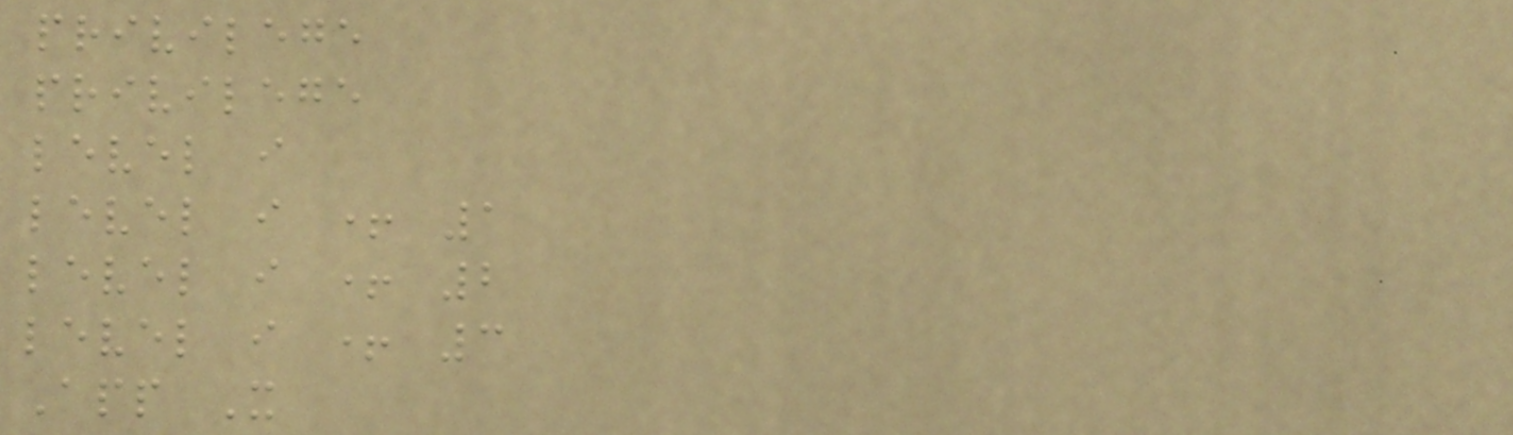privilege
privilege
level i
level i + 1
level i + 2
level i + 3
App X
